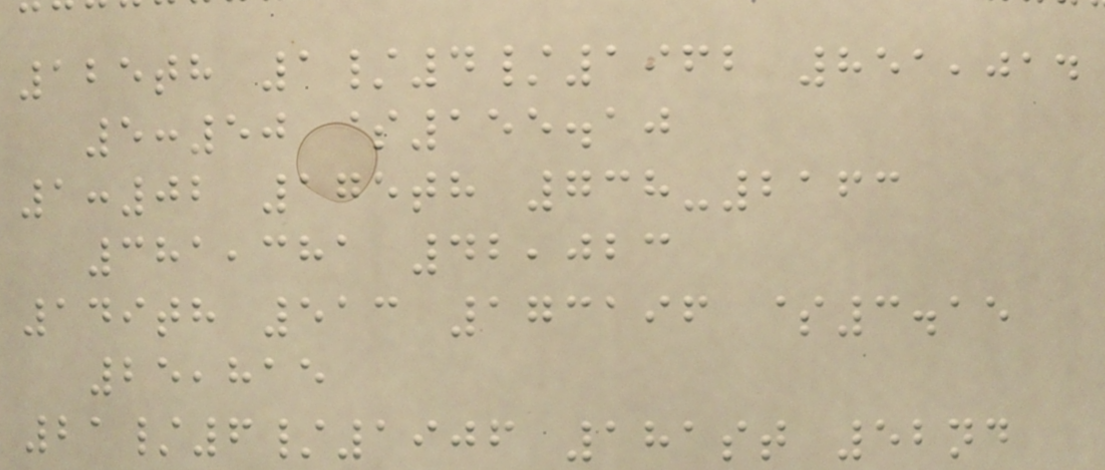125th 1/4/1962 851,014
5:50 $155.10
1:02 175th 738-2163
381,381 42,023
149th 513 173196 $3.15
25,815
21/6/1906 181st 52nd
